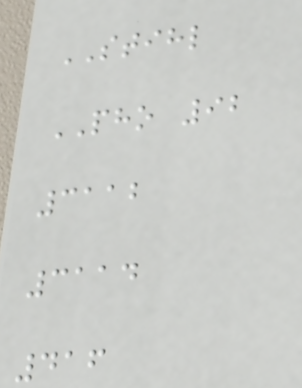STIHL
PHO 92
3112
3114
416
